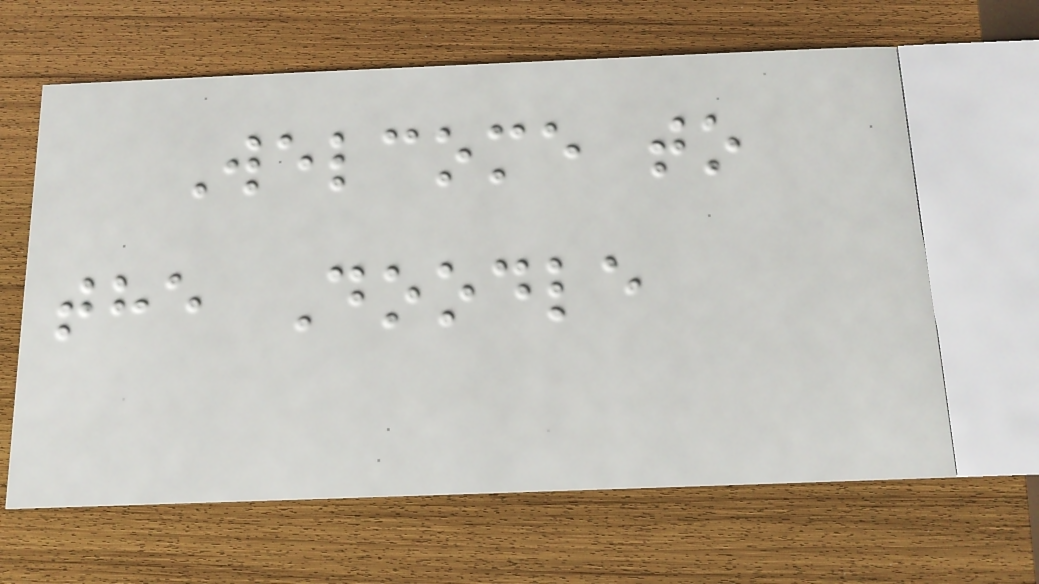Welcome to
the Doodle
